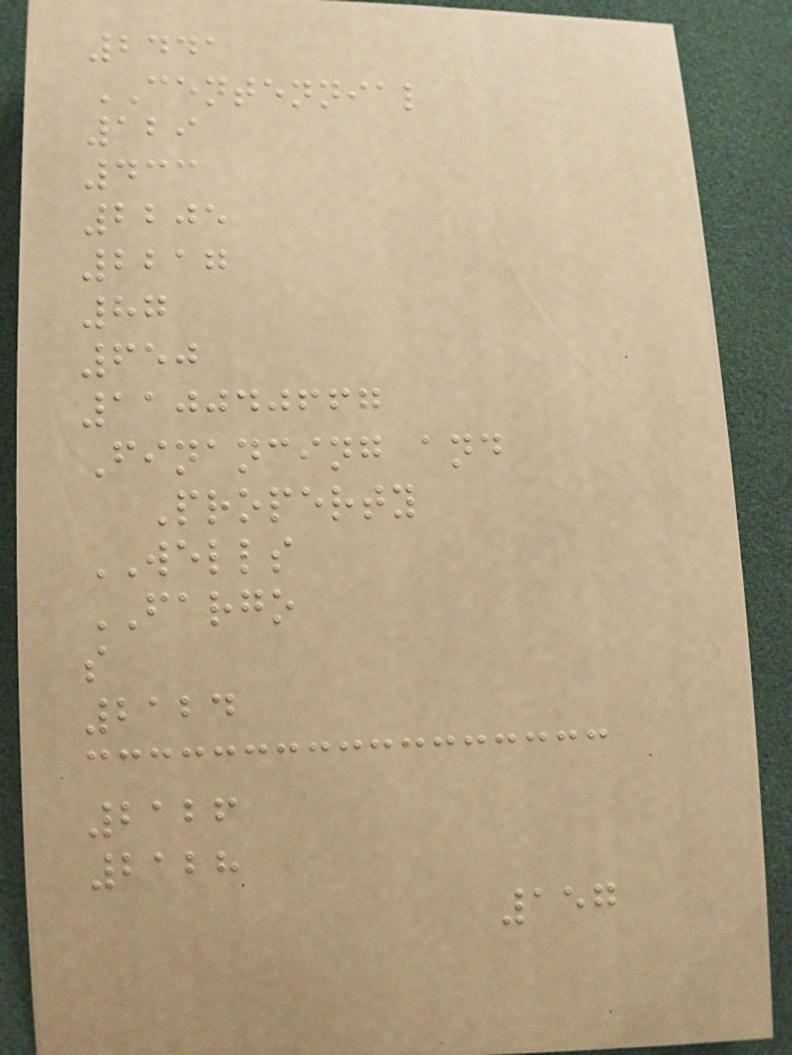2441
CENTENNIAL
129
433
2205
2217
87
650
110040667
Financing and
Property
WELLS
FARGO
s
2124
2126
2128
157
